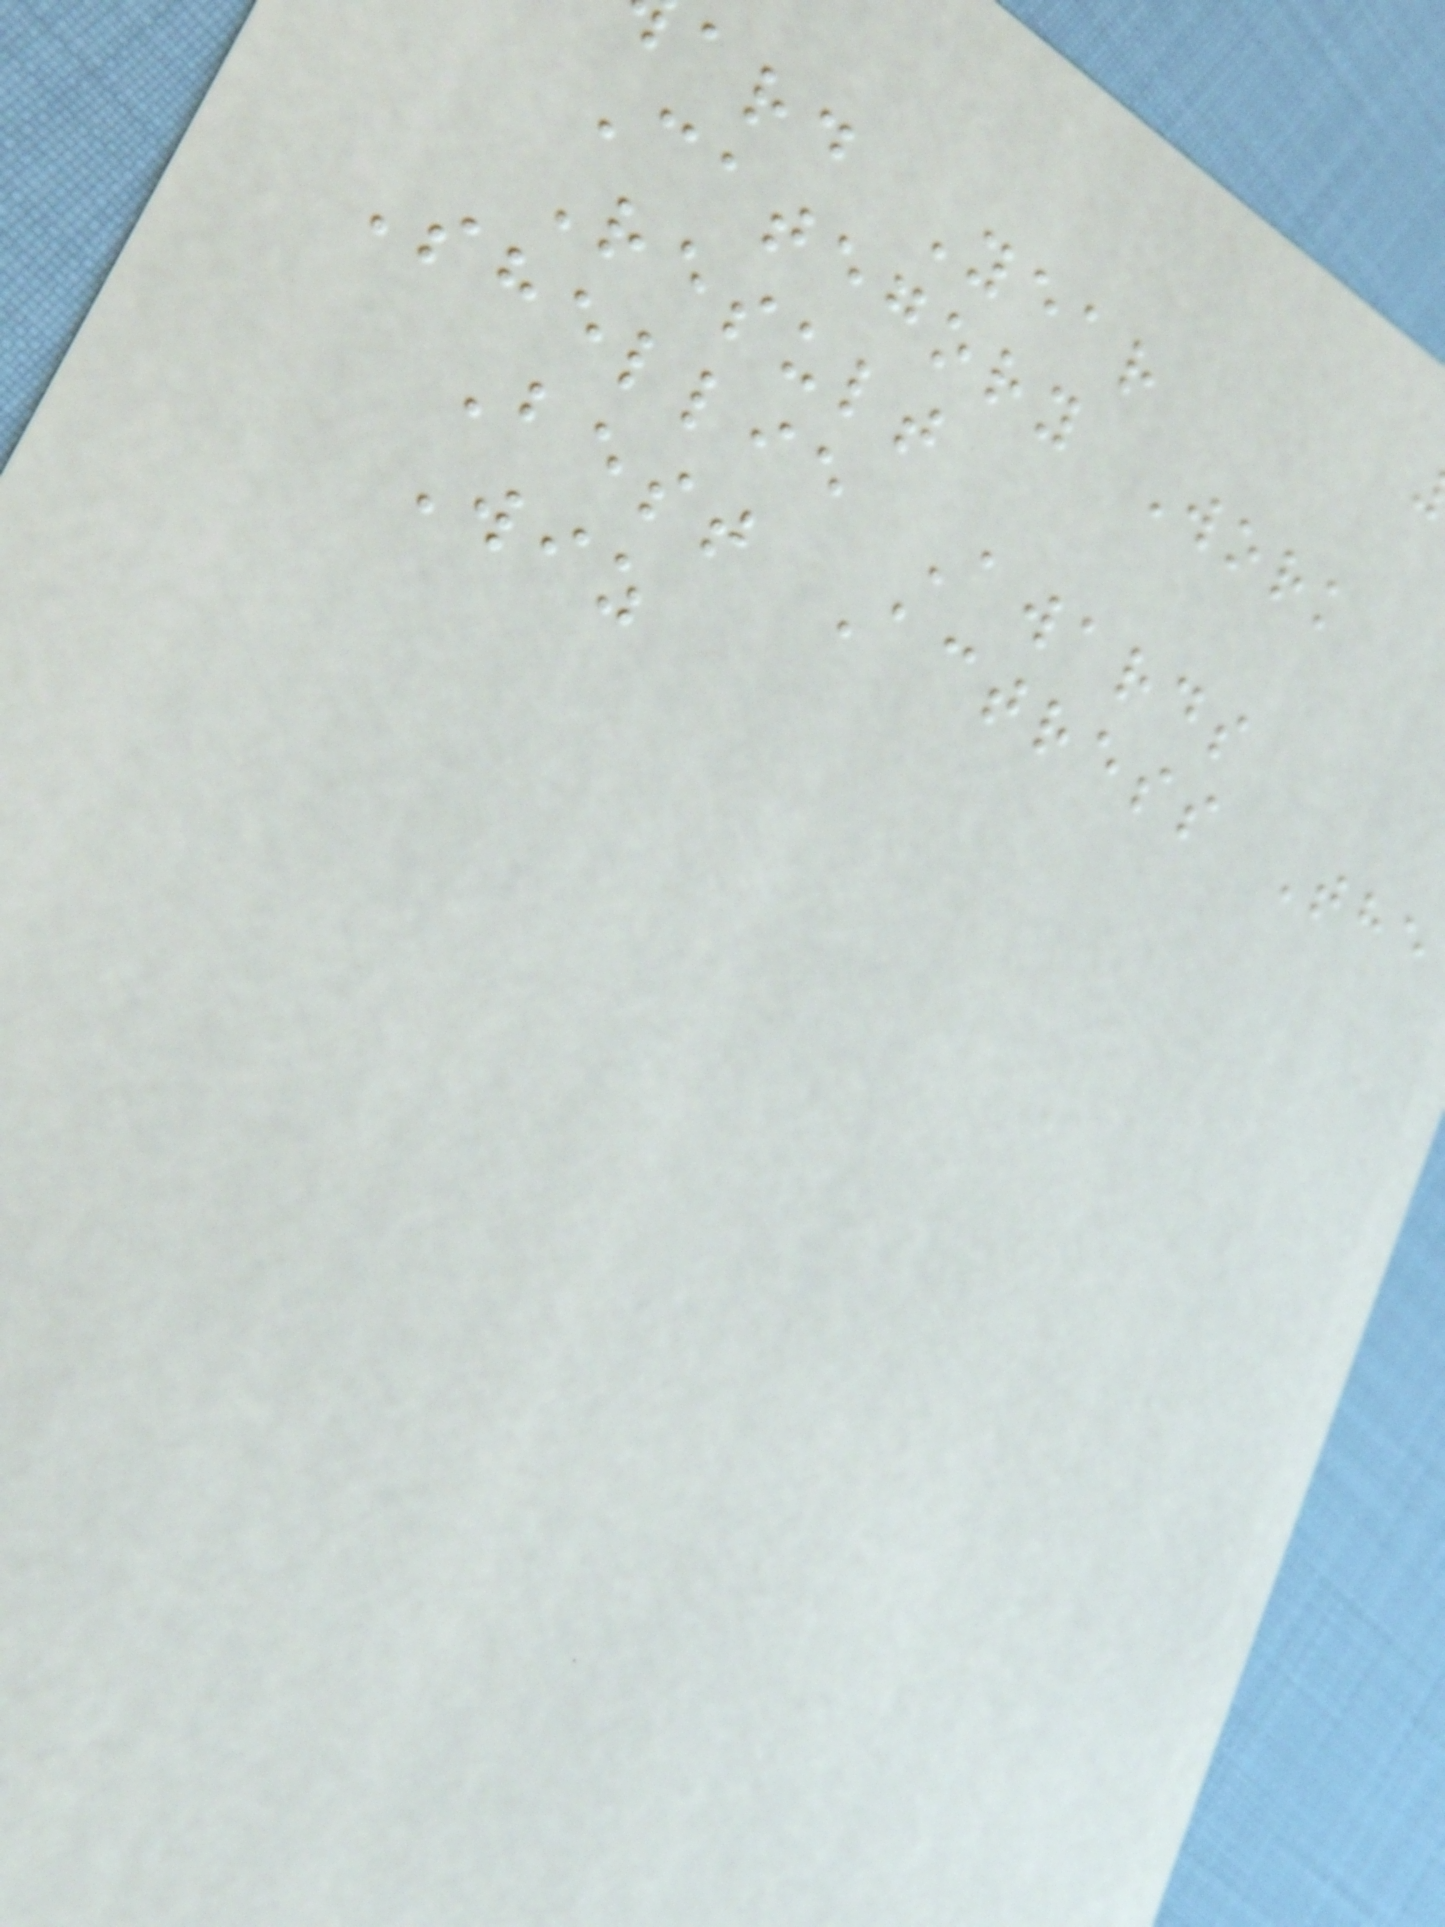ard Year
Category Work
Result
Shellie Awards
Best Actress The
Wiz
